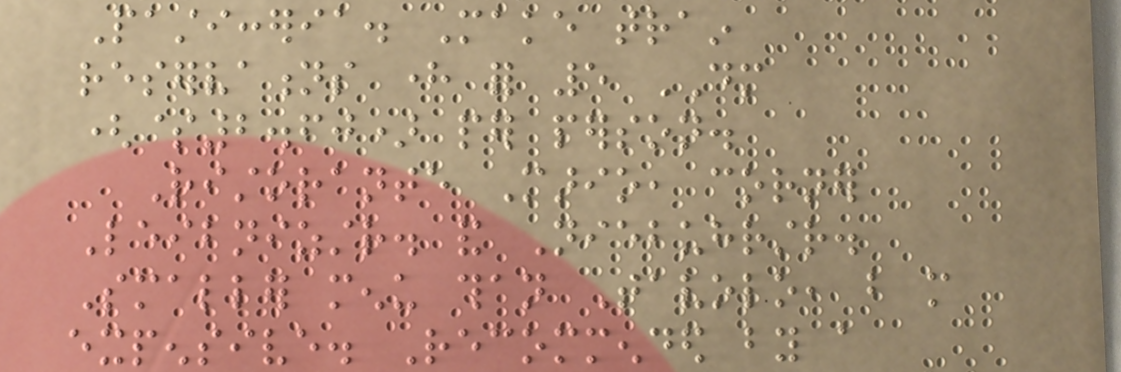Pasticceria. Make train
reservations here for 5 DM
($2.60) per person.
Ristorante Mario, corner
Leibnizstr. and Niebuhrstr.
Smaller menu than Tavolo, but more
expensive. Recommended by a
